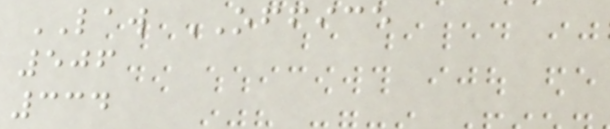LAW OFFICE
506
334
